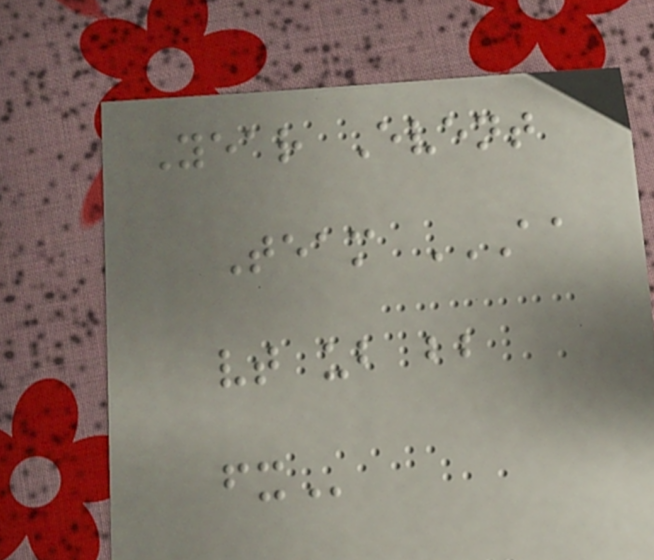Year Event
Team AA
VT UB BB
FX
